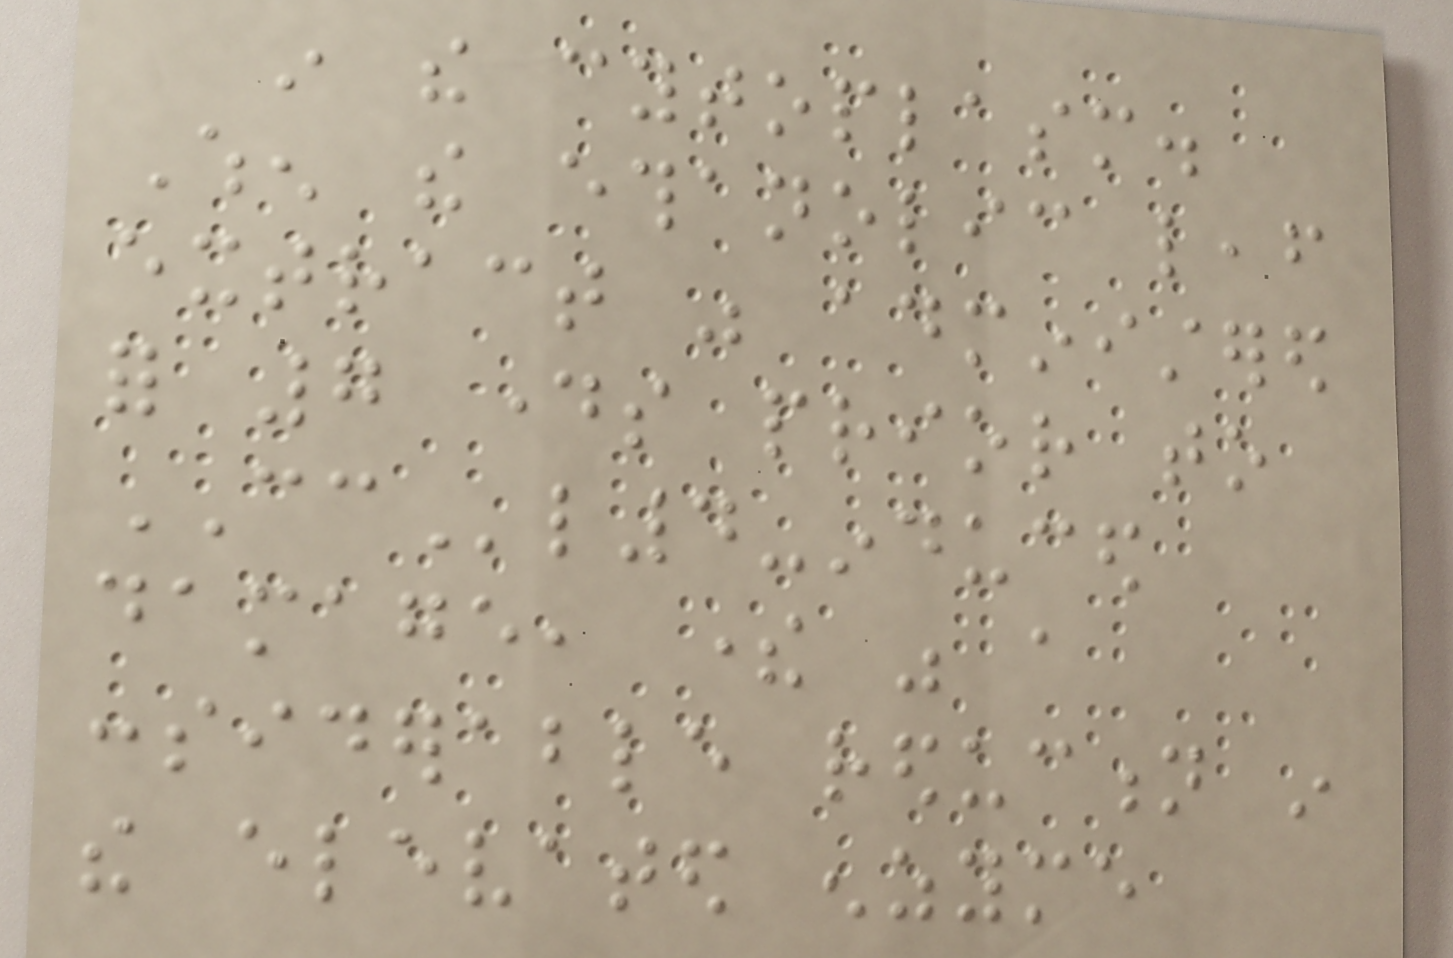in the cytoplasm.
When the ethanolic leaf
extract was administered
for 7 days prior to
CCl4-induced
damage, there was a
considerable reduction in
the elevated enzyme
